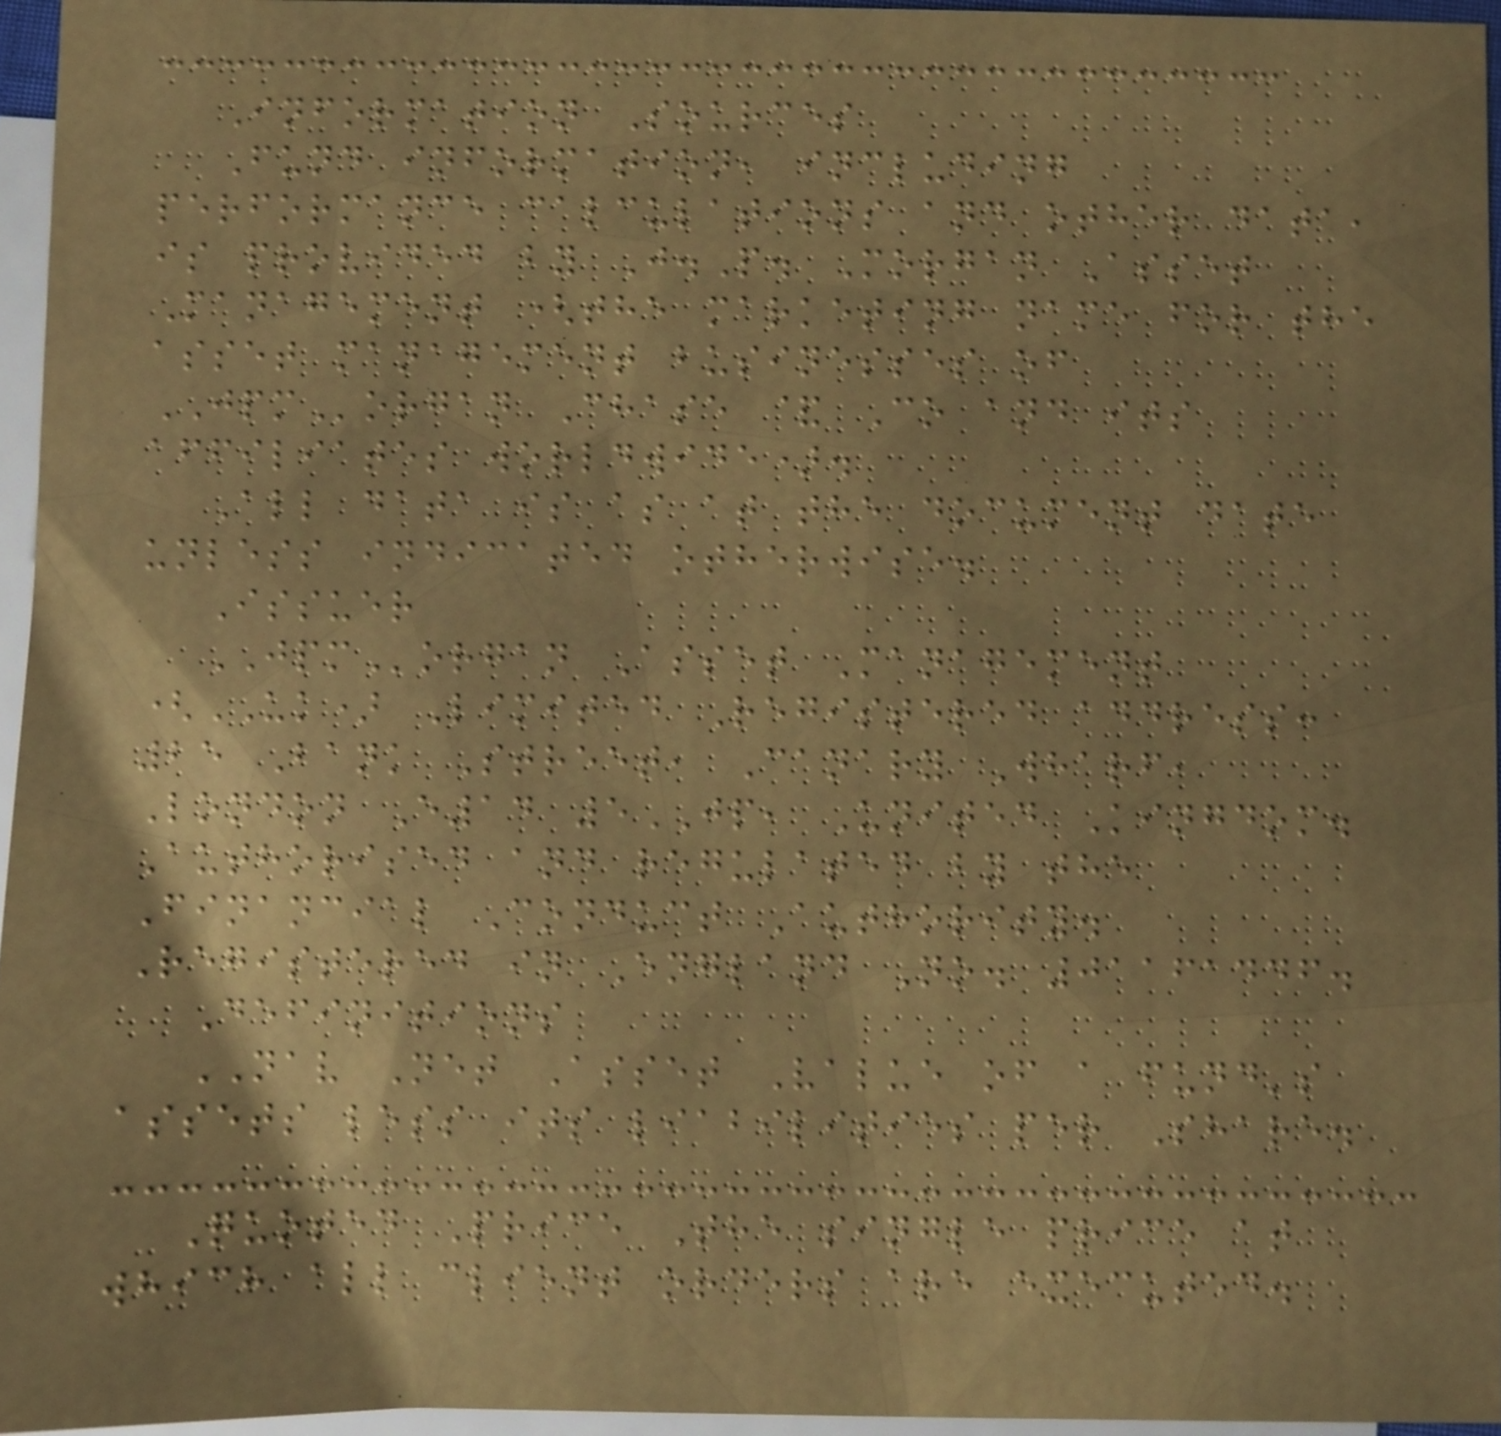Information Sources
Fund information, including
performance calculations and other data,
is provided by J.P. Morgan Asset
Management (the marketing name for the
asset management businesses of
JPMorgan Chase & Co and its
affiliates worldwide).
All data is as at the document date
unless indicated otherwise.
Issuer
JPMorgan Asset Management
(UK) Limited Registered address:
25 Bank Street, Canary Wharf,
London E14 5JP, United Kingdom.
Authorised and regulated by the
Financial Conduct Authority.
Registered in England No. 01161446.
Definitions
NAV Net Asset Value of a fund's
assets less its liabilities per Share.
Quoted Price The single price at
which all client orders are executed.
